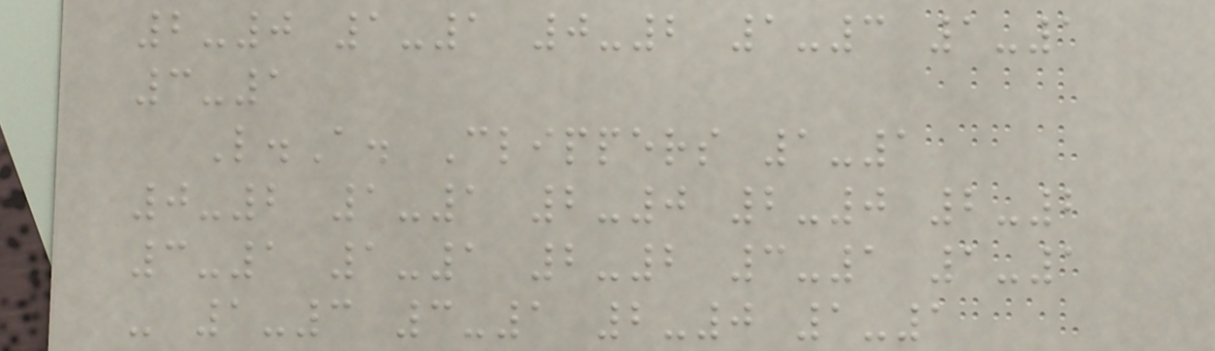2-0 1-1 0-2 1-3 1-1
3-1
L.A. Clippers 1-1
0-2 1-1 2-0 2-0 2-2
3-1 1-1 2-2 3-1 1-1
- 1-3 3-1 2-0 1-1
